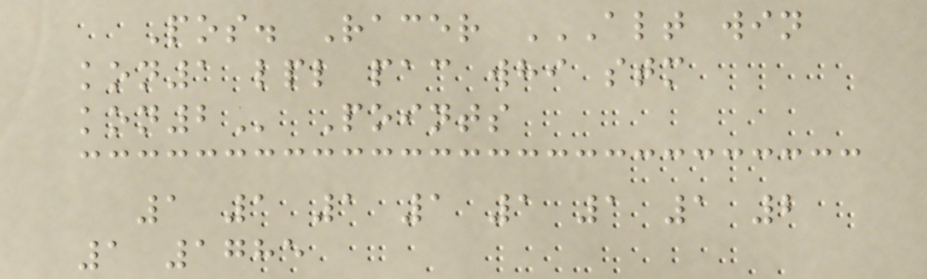Pos. Racer ALT WIN
KON1 LPL PAC WHI STM
KON2 Points
1 1 1 1 1 1 1 2
1 1785
